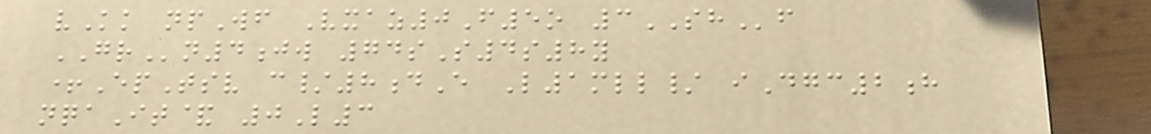vKk npWf Vxaz0F5o 3SHf
GRn4jw 74sS4s8y
+EpTsv c/8dE L1mll/ iDgc2h
nqaIt& 0L3
